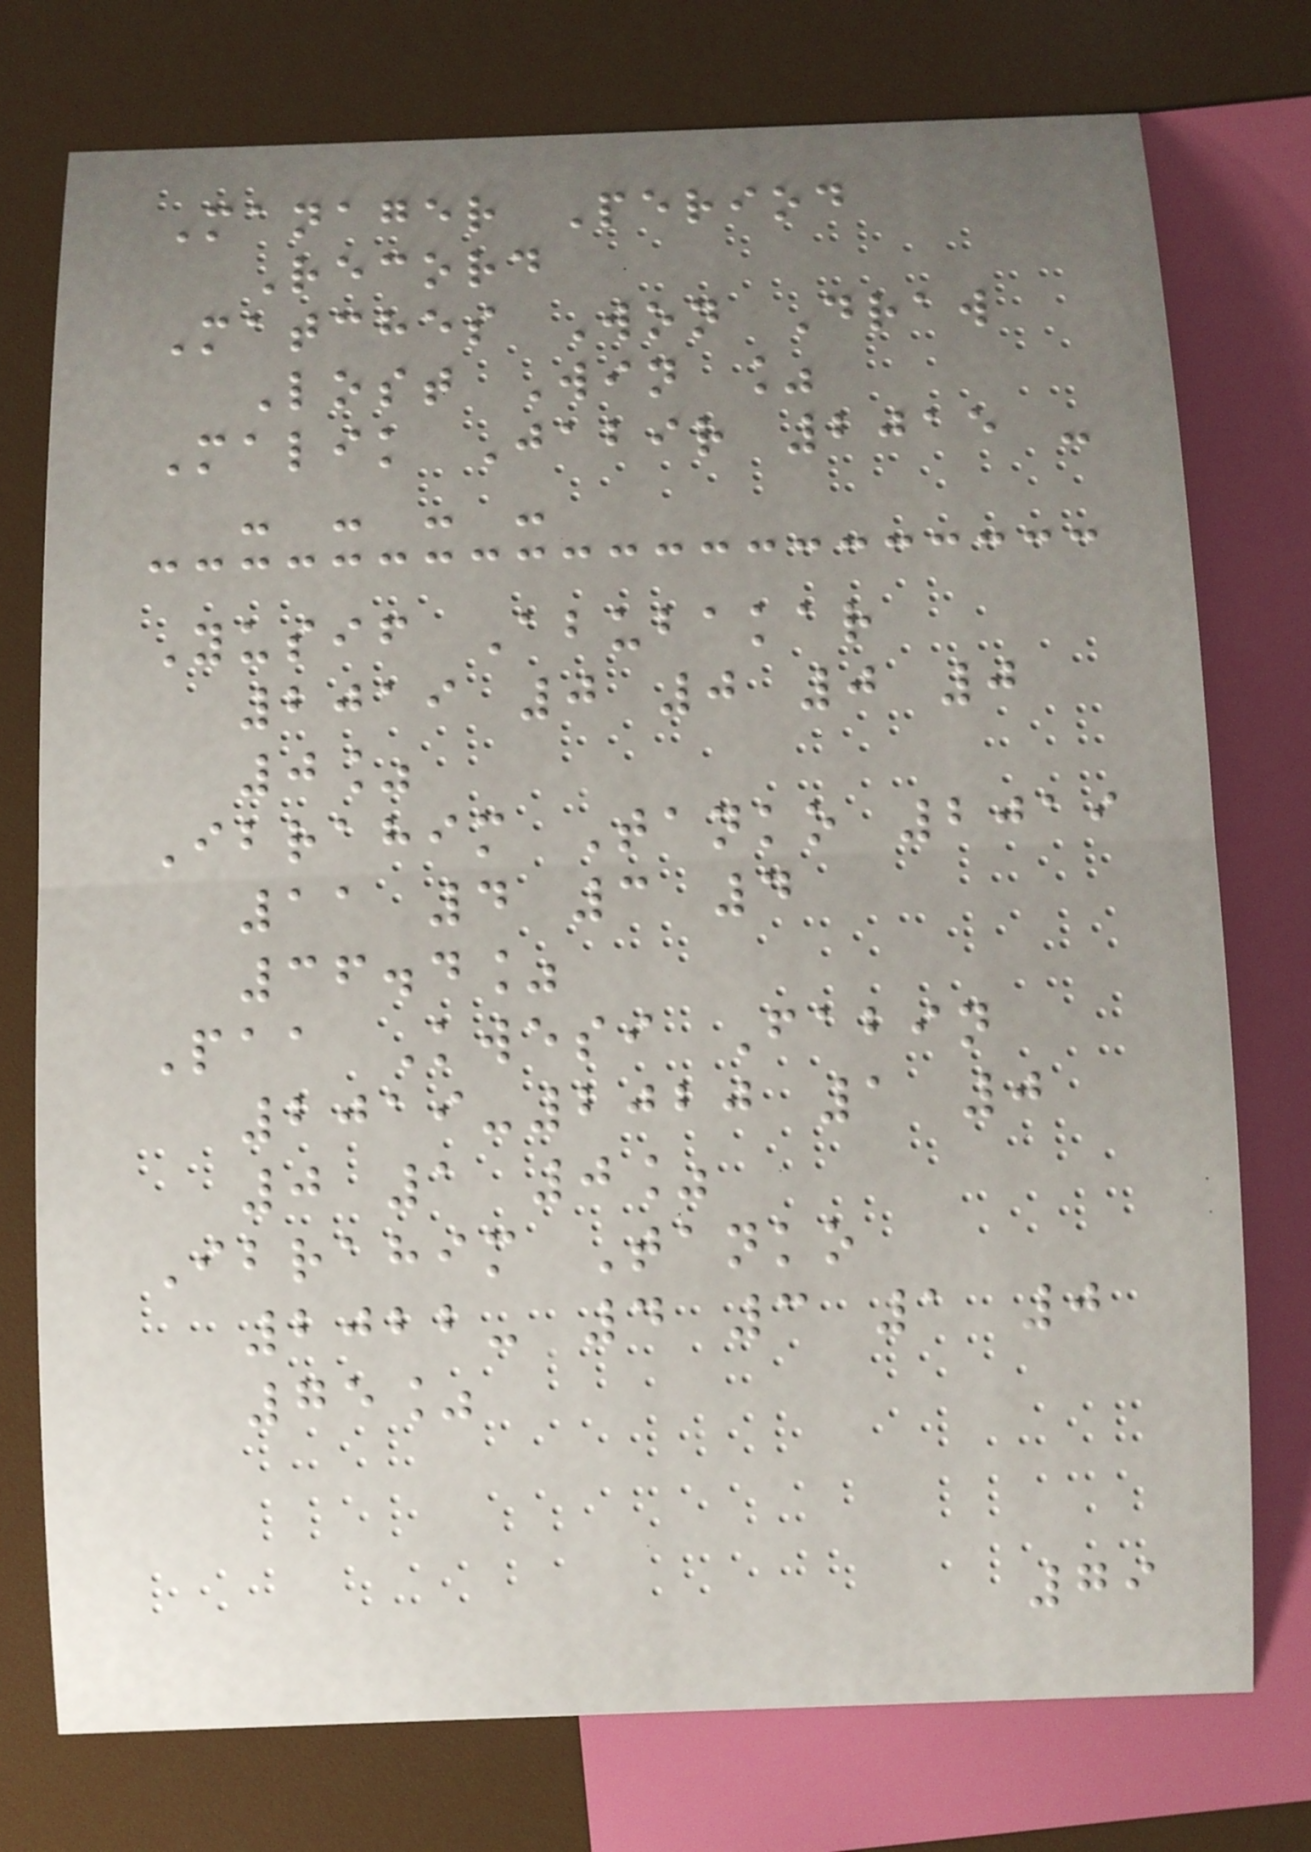Manager Period
Record
Matches Won Draw
Lost Win %
Malik Jabir 2015 -
- - - -
Yusif Abubakar
2019 0 0 0 0
0%
Ibrahim Tanko 2019
11 4 3 4
36.4%
Paa Kwesi Fabin
2019-2020 1 0
0 1 0%
Ibrahim Tanko
2022- 4 3 1 0
75%
79
